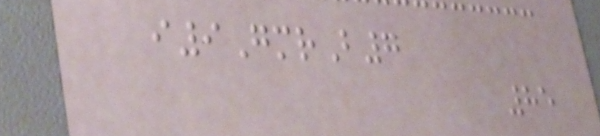i9GmrB7
85
